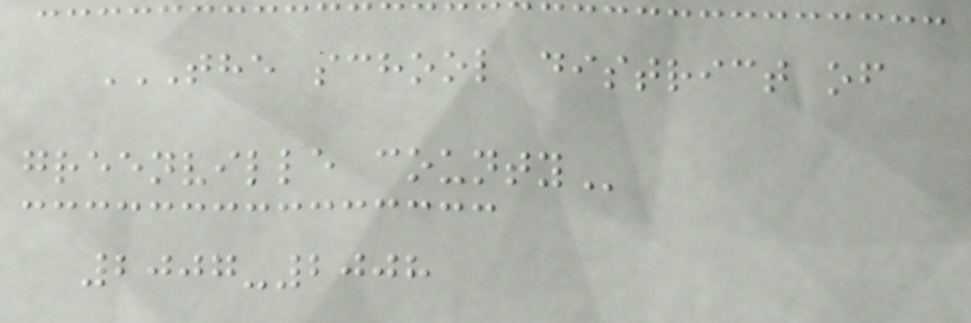THE SCHOOL DISTRICT OF
GREENVILLE COUNTY
2007-2008
